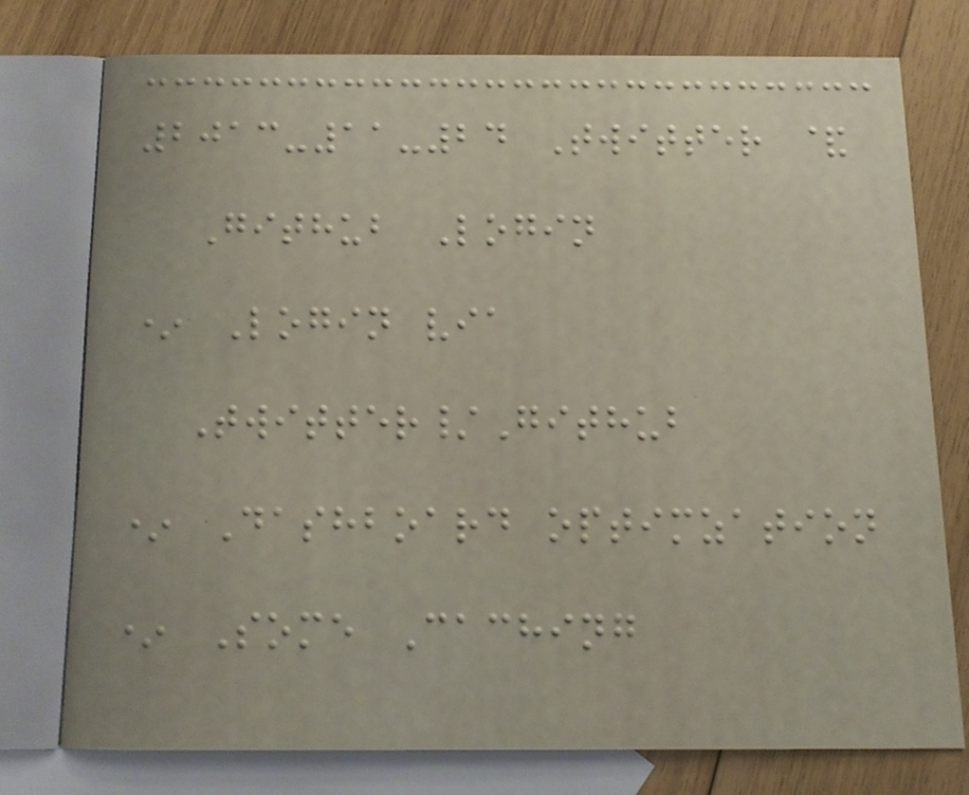2013-11-24 Twitter &
Github Login
* Login via
Twitter/Github
* Dashboard optimzation
* Some Caching
